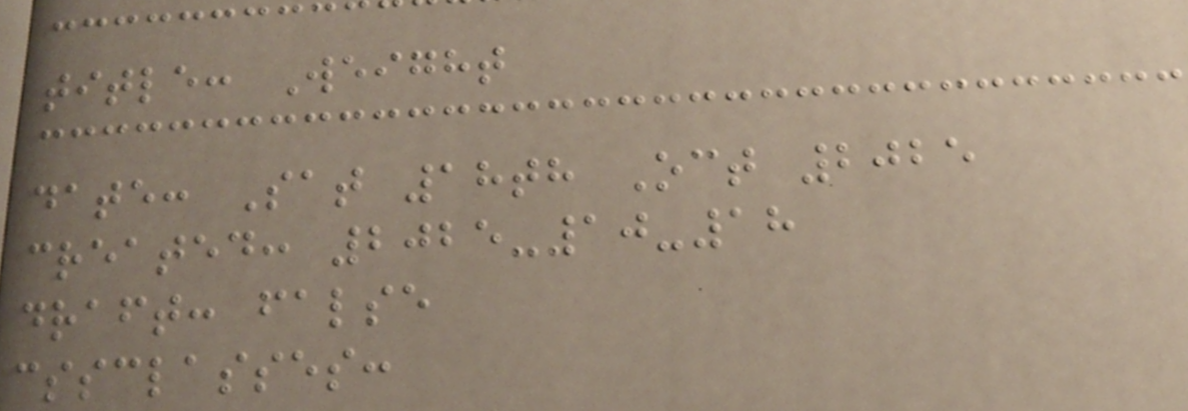title: Weight
date: Sat 18th Oct 2025
created: 2025-10-18
draft: false
cssclasses:
